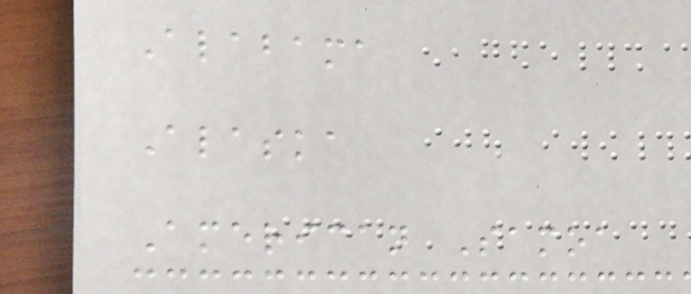Alabama
Alaska
American Samoa
